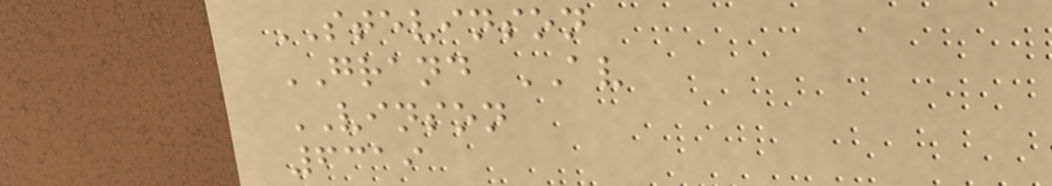STEVINSON
GRAND AV
VINSON
6319
